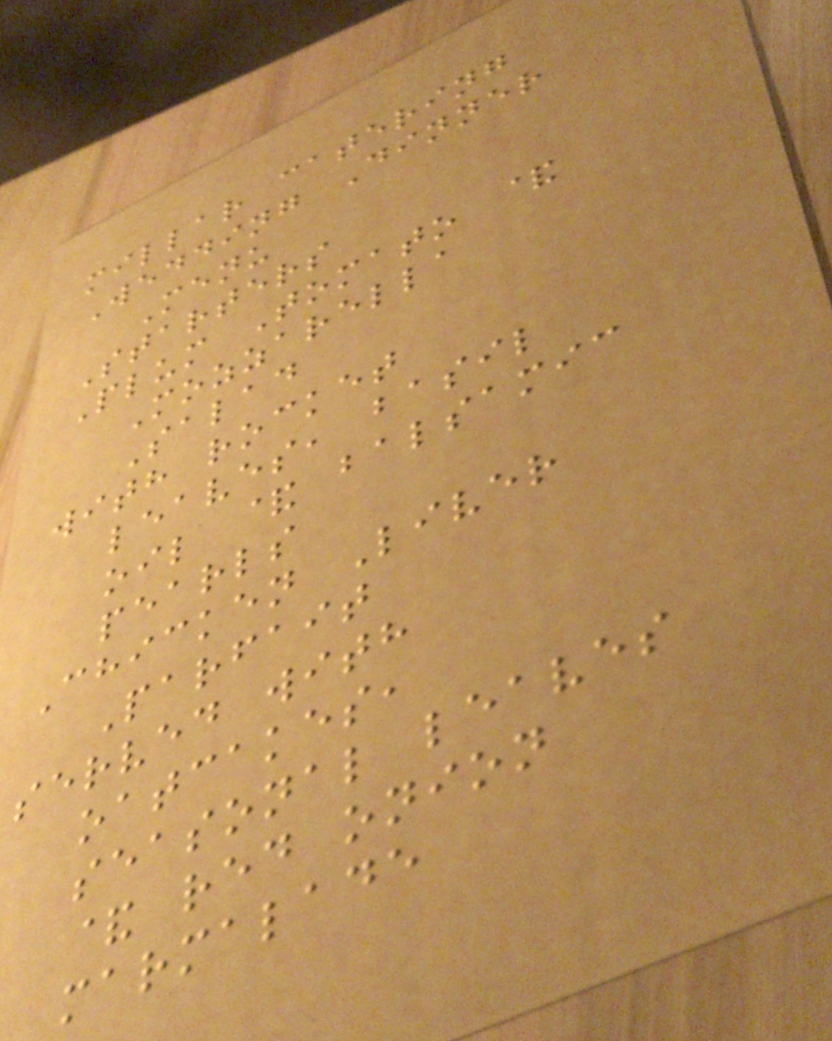millar catering
Wedding Dinner
Menu
Starters
Plum Tomato &
Mozzarella
Salad
with rocket
leaves, basil
oil & balsamic
pearls
Chicken Liver
Parfait
served with
oatcakes,
seasonal leaves
& red onion
marmalade
